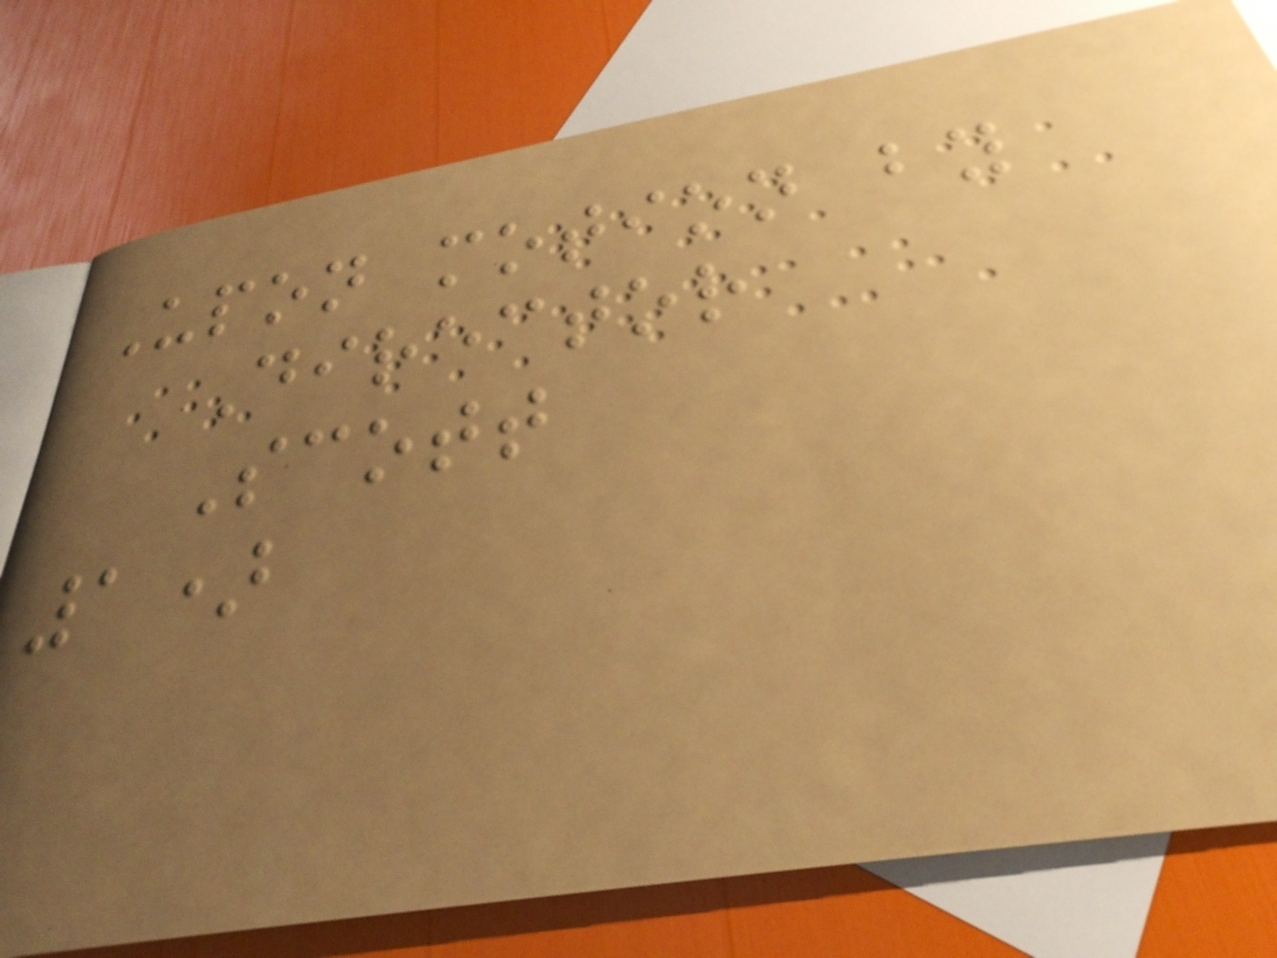Upon motion by
Director
Scott
1)
